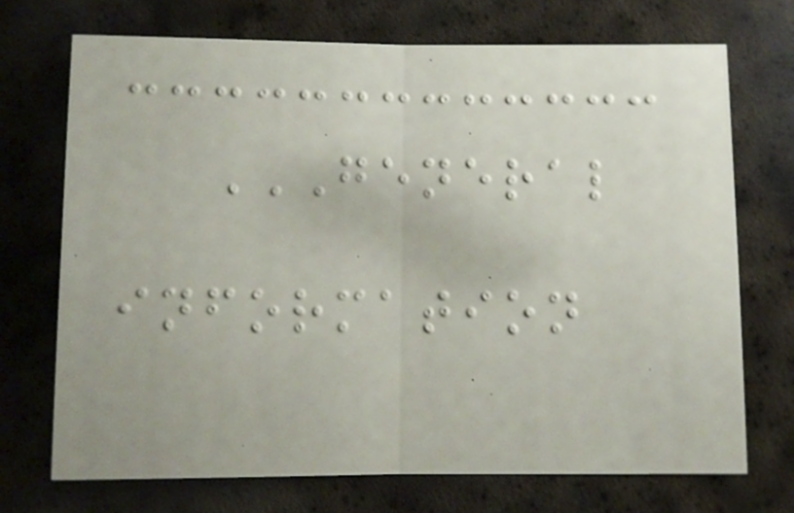GENERAL
INFORMATION
